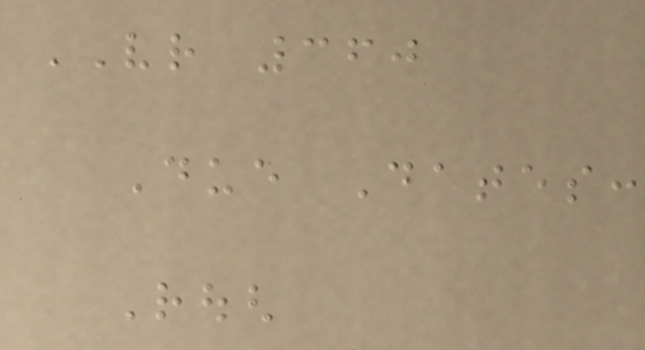VR 360
Due Dates:
Rough
